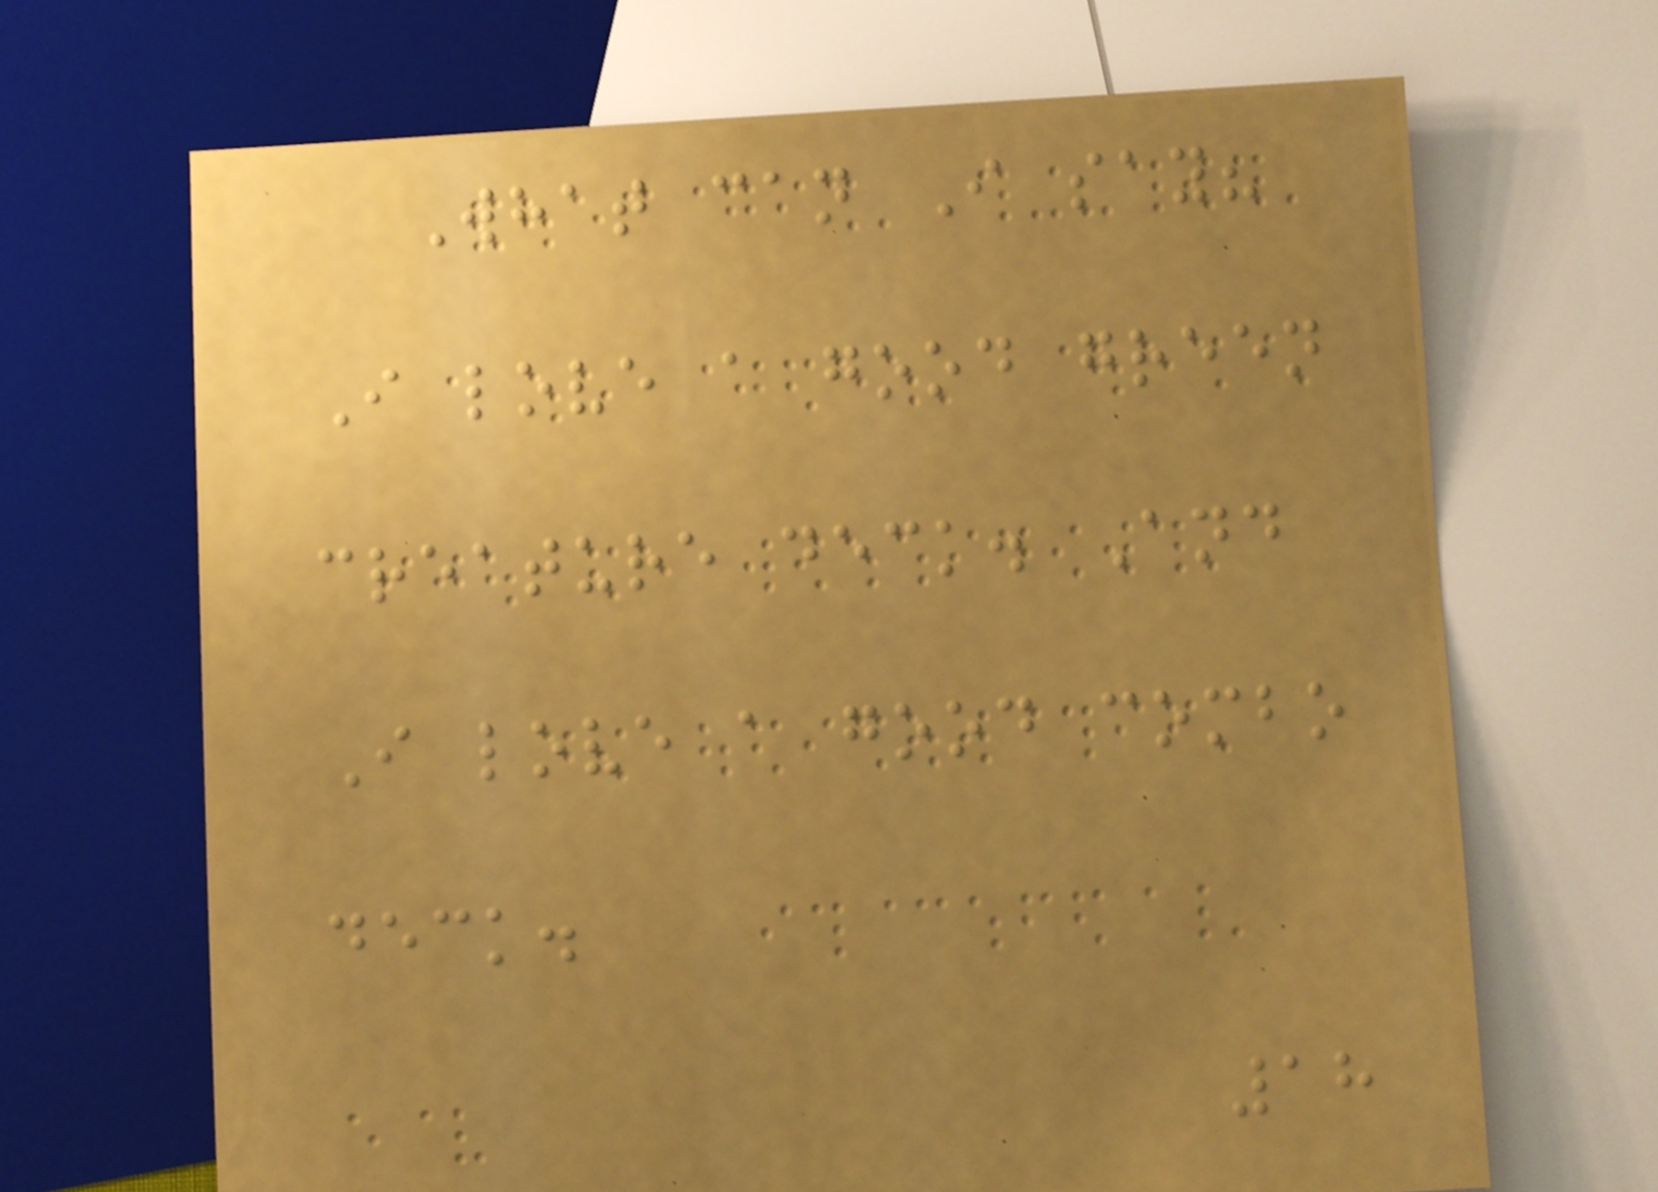What can I say?
I love a good green
creature deck. And
I love a good combo
deck.
18
